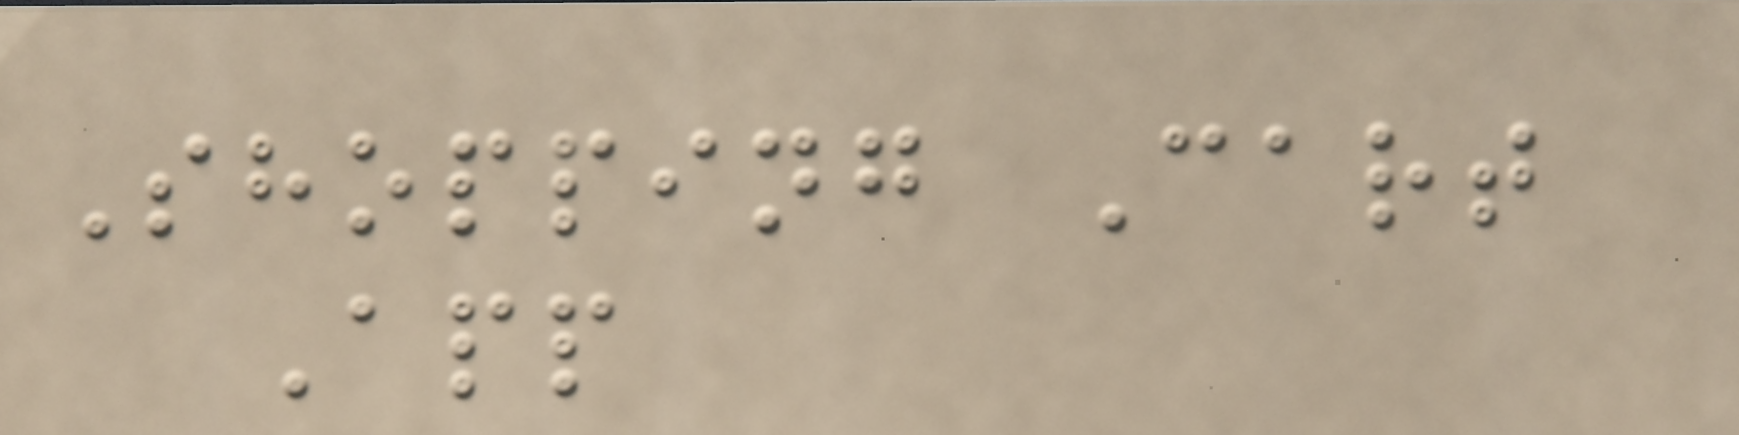Shopping Cart
App
